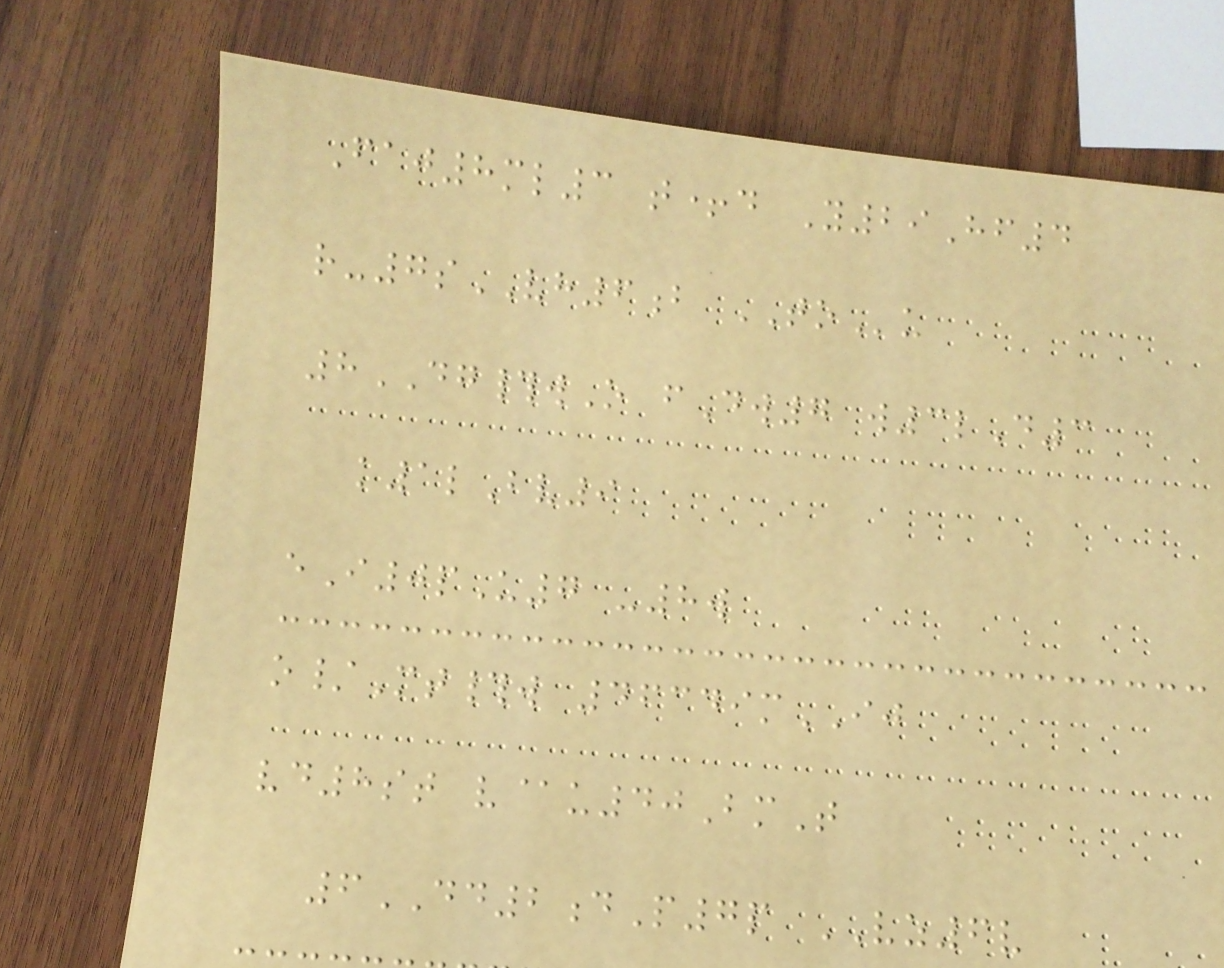Faj8ml3 t+d Y29Hf4
r-7sVH6b TOu
8DG#wO fDw7 w3lD3
k1lBv9
eI0pU7 -8w
o/Mt#w 46349mIJ
vd8st v@u40BmT
6DD2dP7p VZ6v
